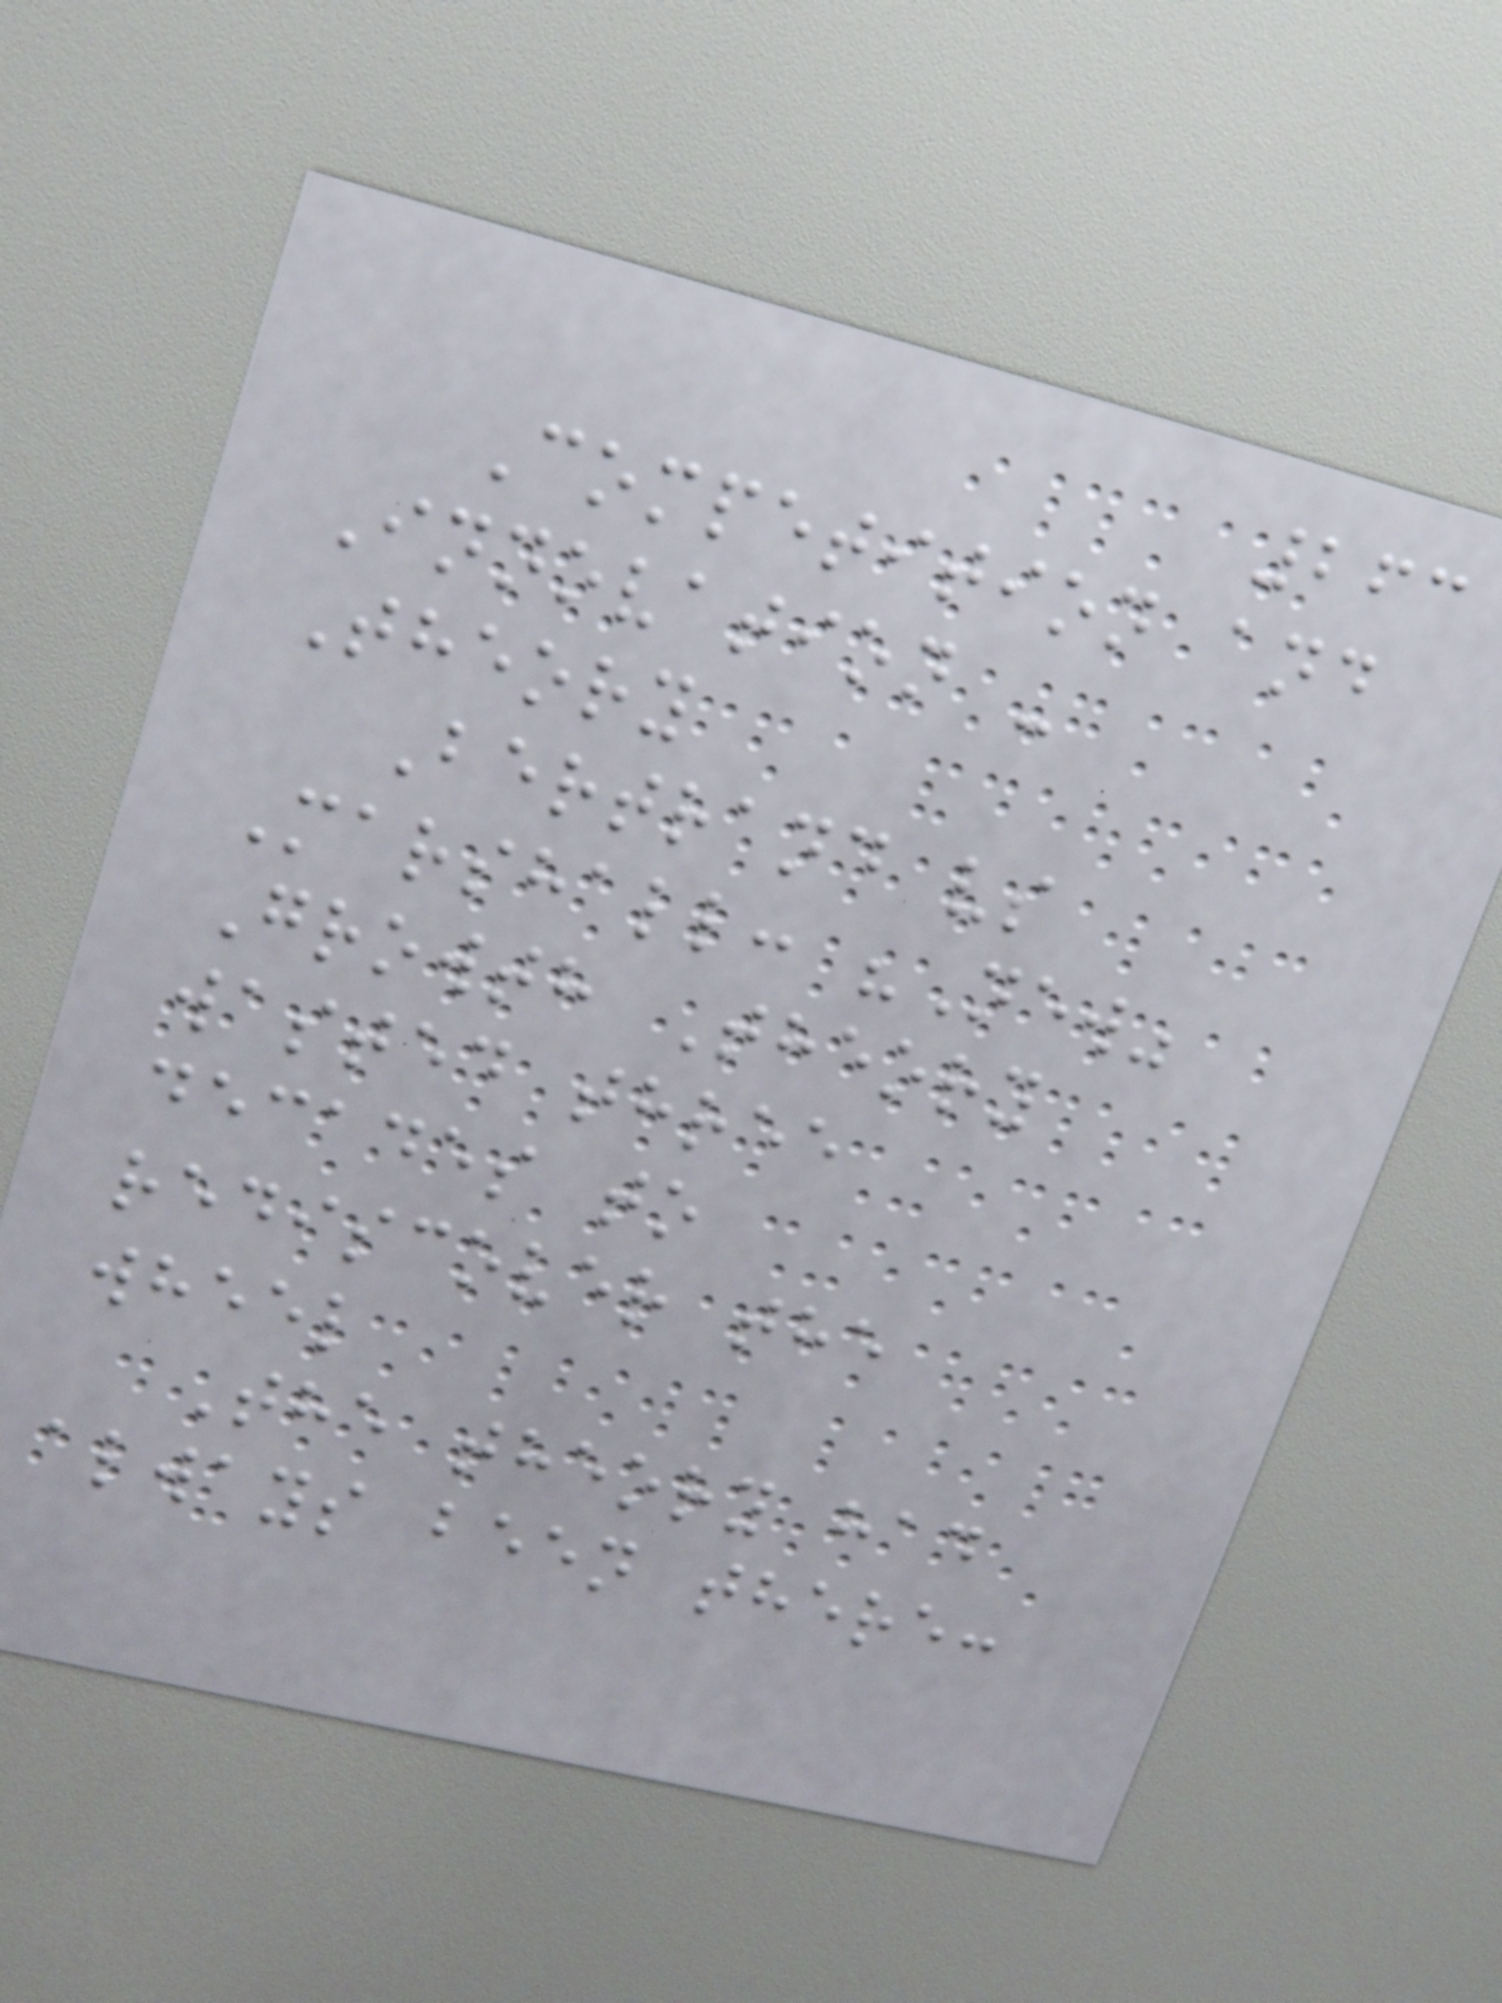263
Competition and
Innovation -
Theory
Bertrand vs
Marshall: "New"
Growth Theory
wasted three
decades to
rediscover the
wheel
The theory had
always been there:
